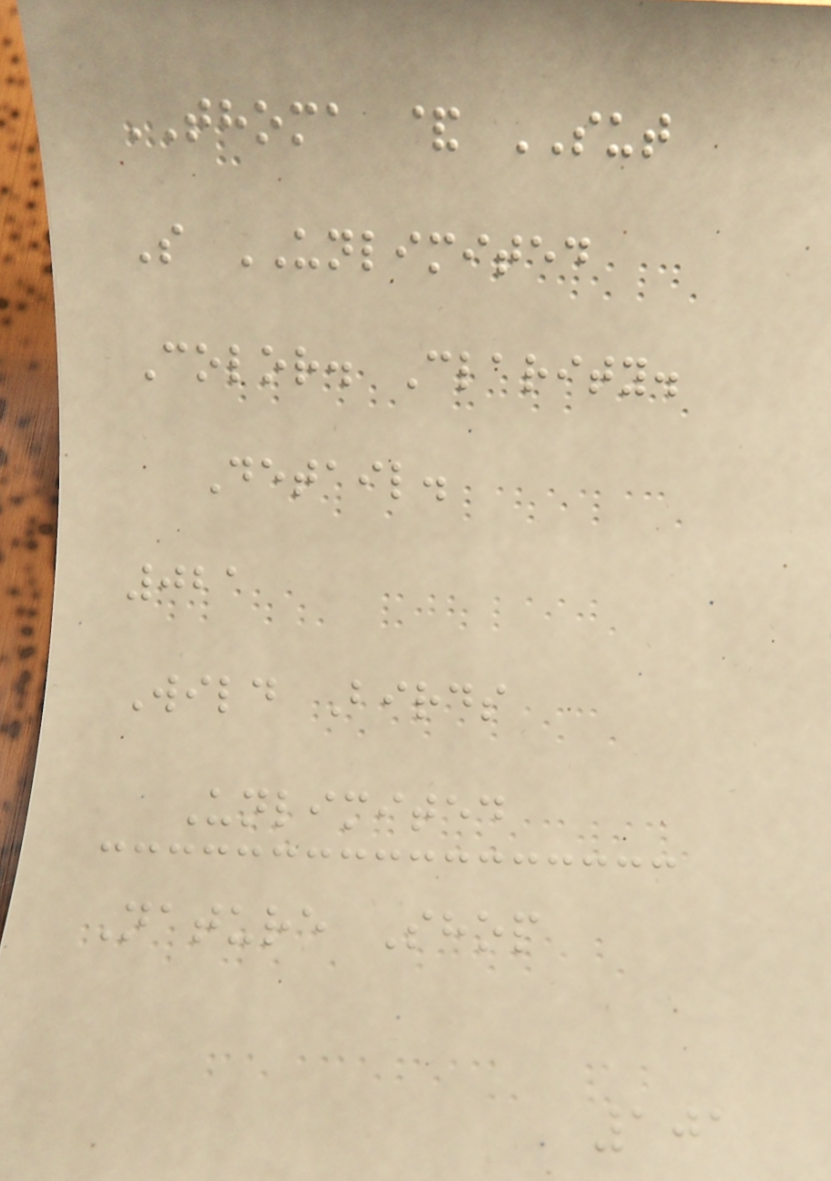THOMA & SUT
S UNLIMITED
Color. Clarity.
Detail.
021
Wild Birds
Unlimited
Nature Shop
101
